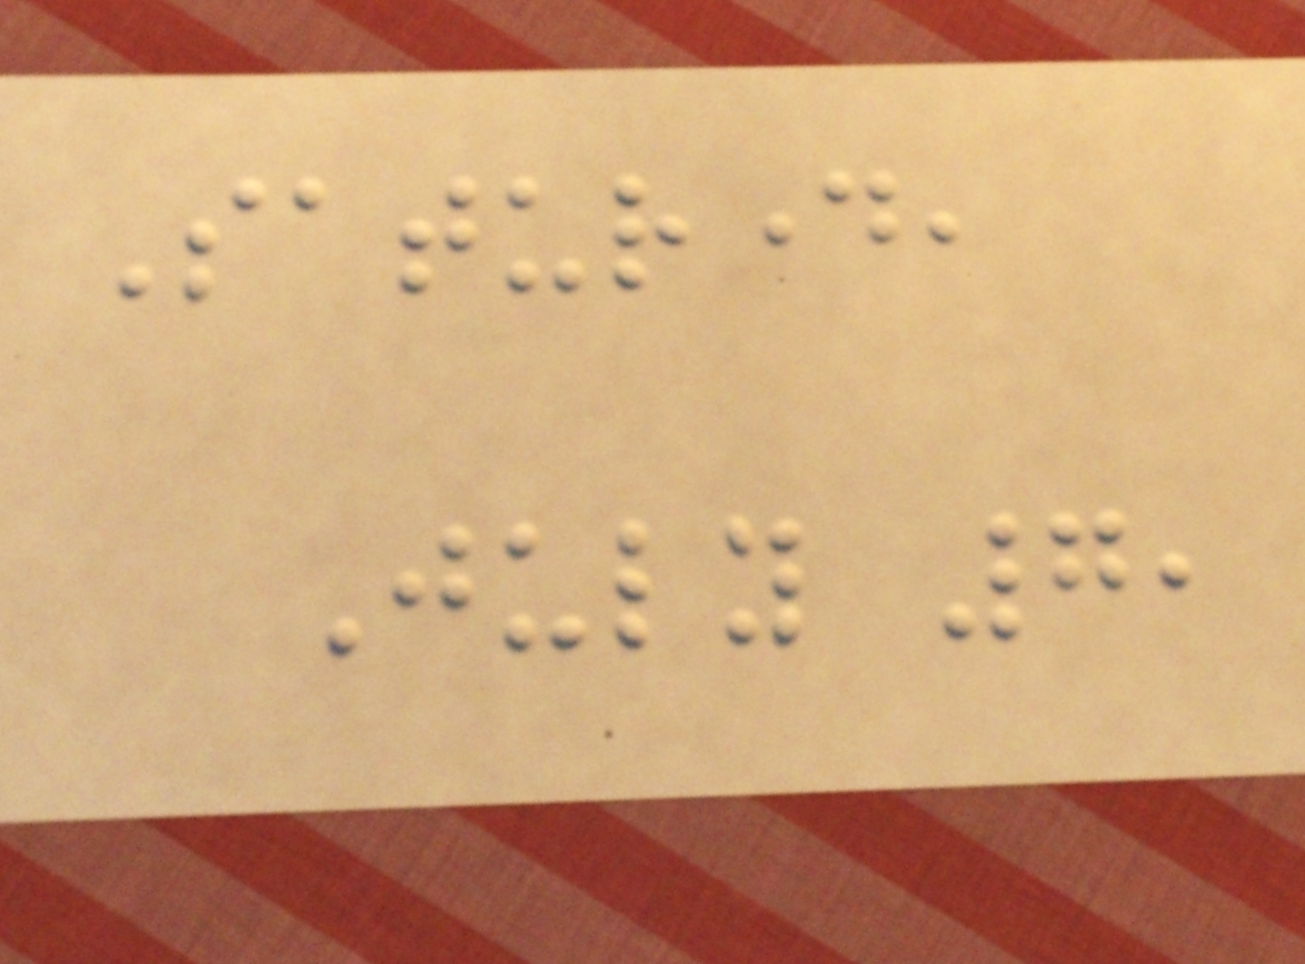Saturday,
July 7,
